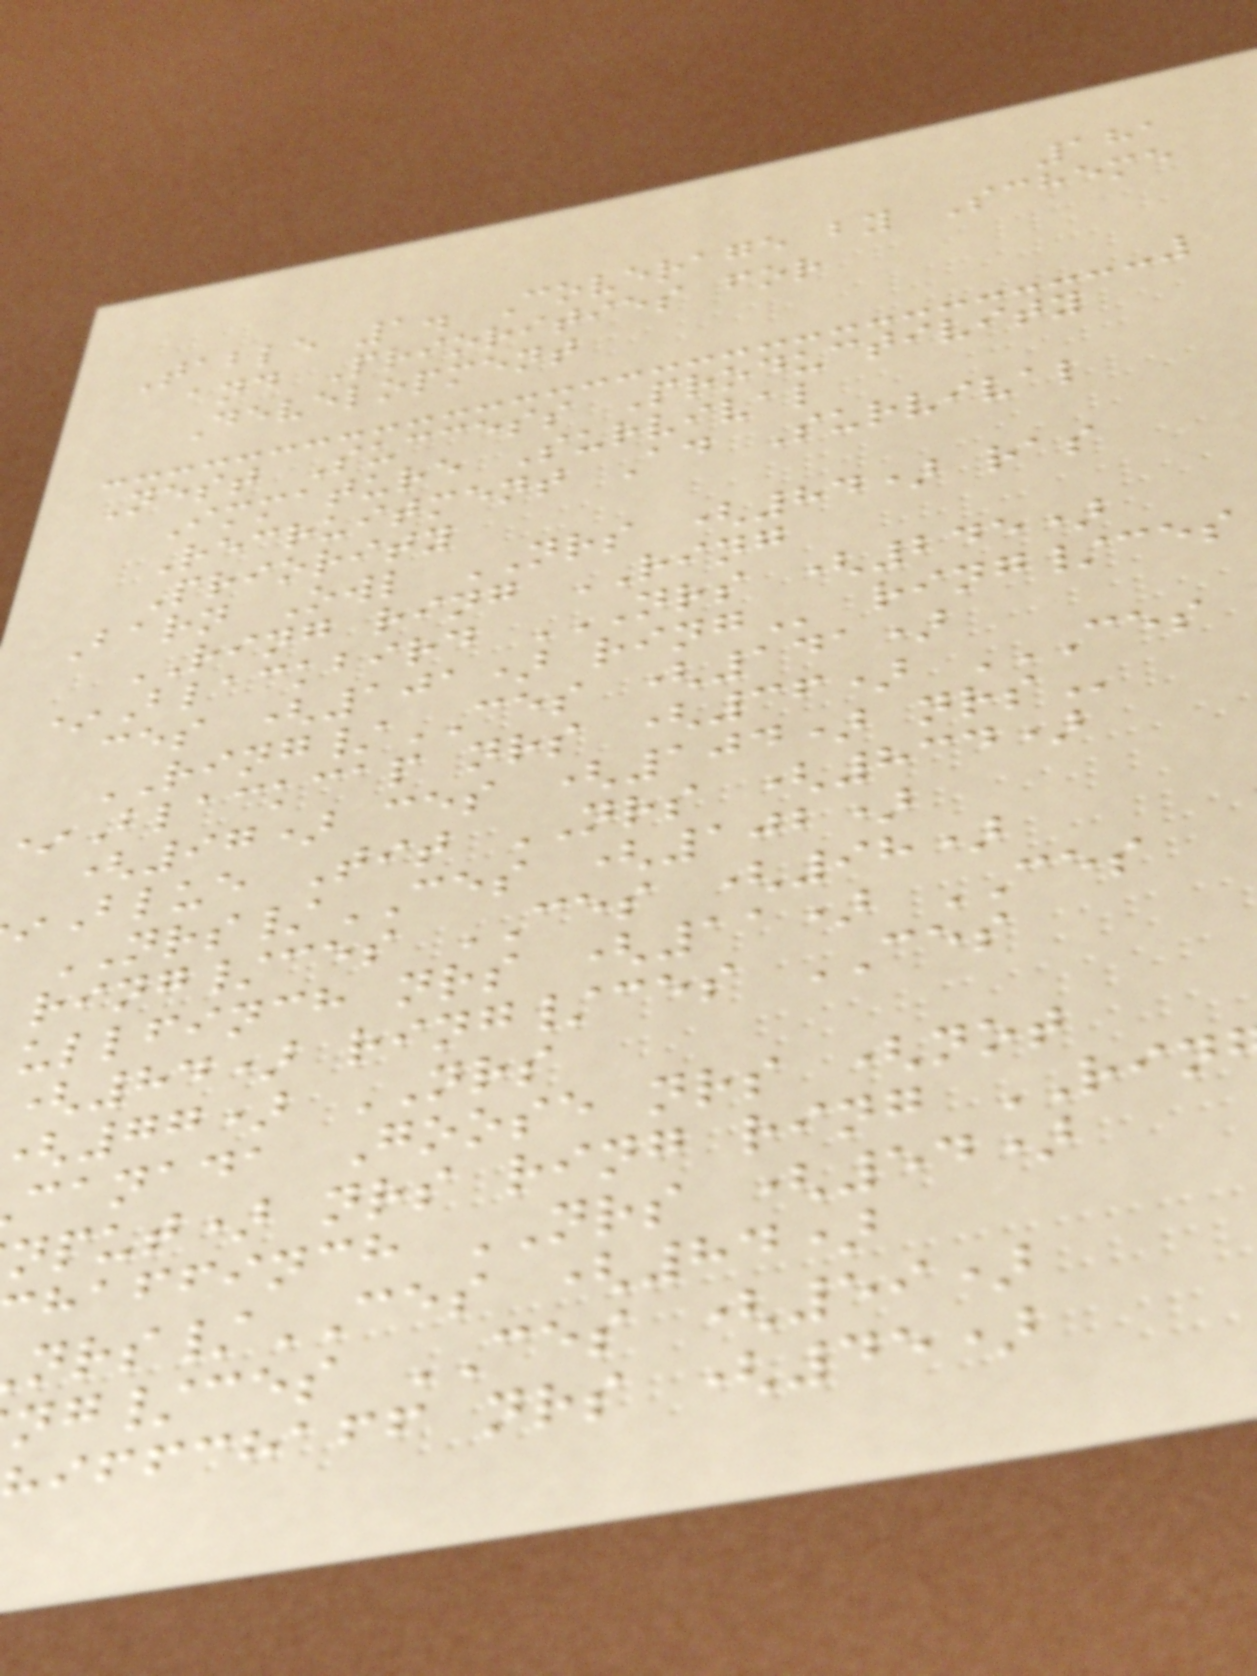181
Table 1. Coverage by Scheme
and Priorities for
Development
Nest Success Productivity
Immature Survival
Recruitment Ad Survival
Priority
Barn Owl NRS (84) ras
RING ring RING
*Blackbird NRS (245)
ces (101)
RING/CES (141)
(97) ces (104)
Blue Tit NRS (834)
NRS/CES (102)
ring/ces CES (98)
ullfinch nrs (11) CES
(84) ring/ces CES
77) NRS
canada Goose nrs (not
nput) nrs ring ring RIN
haffinch NRS (54)
/CES (84)
ng/ces CES (59)
iffchaff nrs (45)
